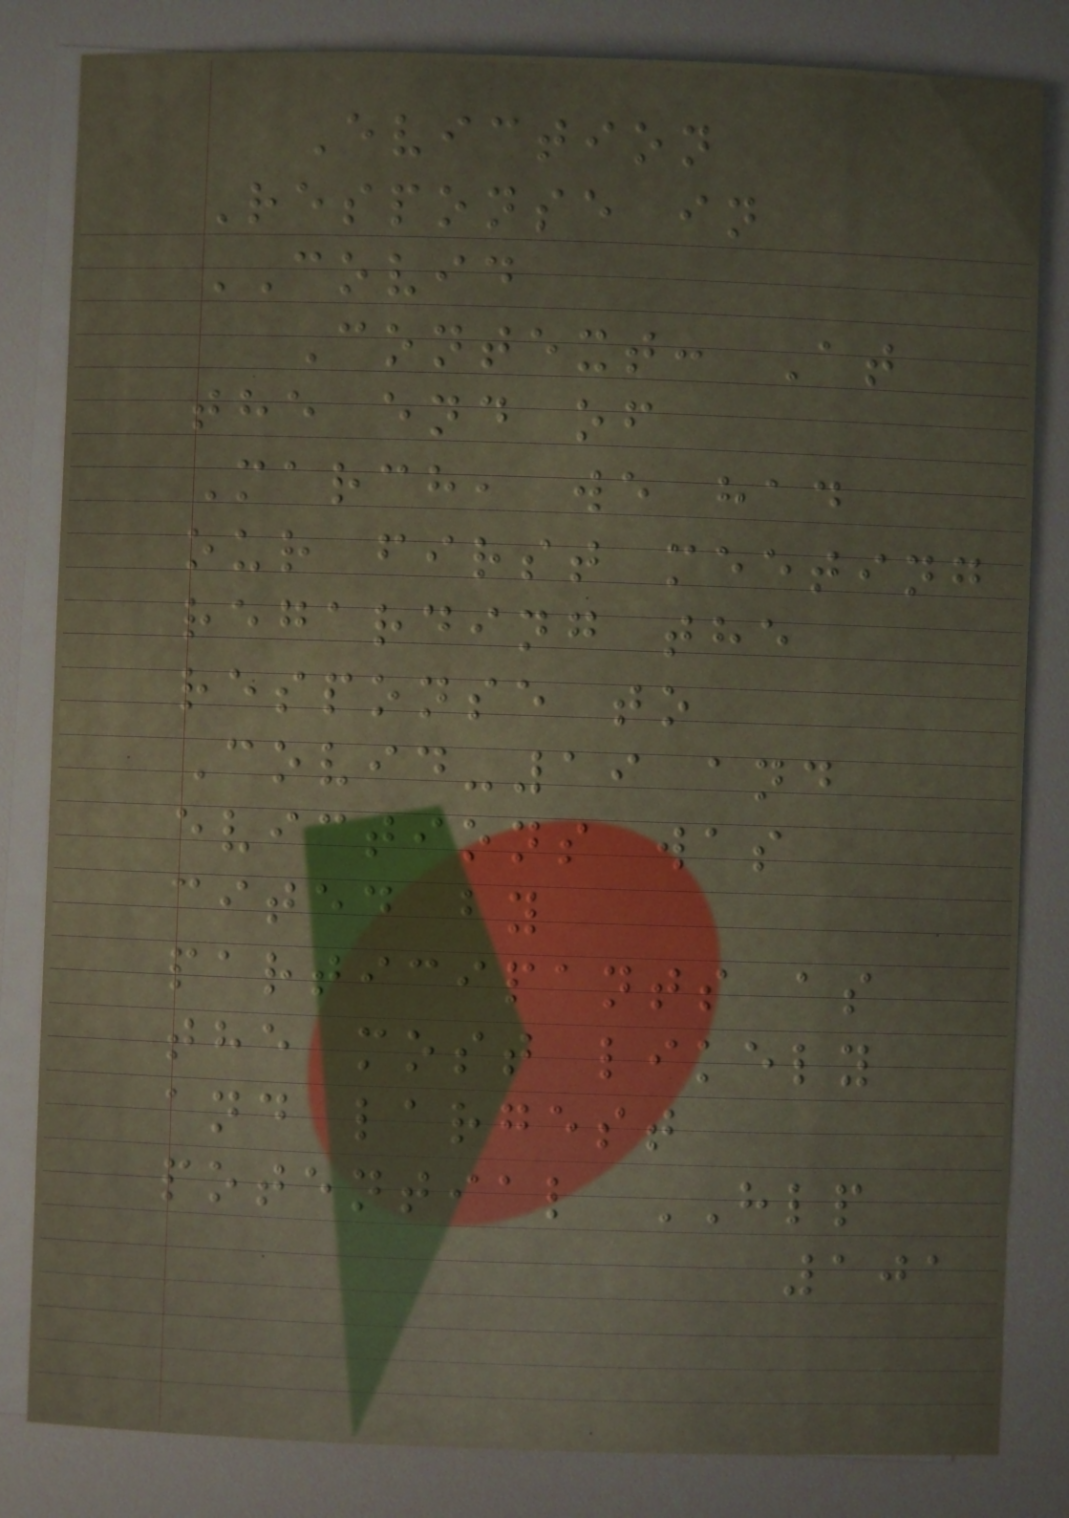Eviction
Response in
COVID
Context: At
the end of
March, we had
our first meeting
regarding the
response to
Covid-19 and
evictions was
cited by
participants as
the most likely
and largest
potential HLP
101
